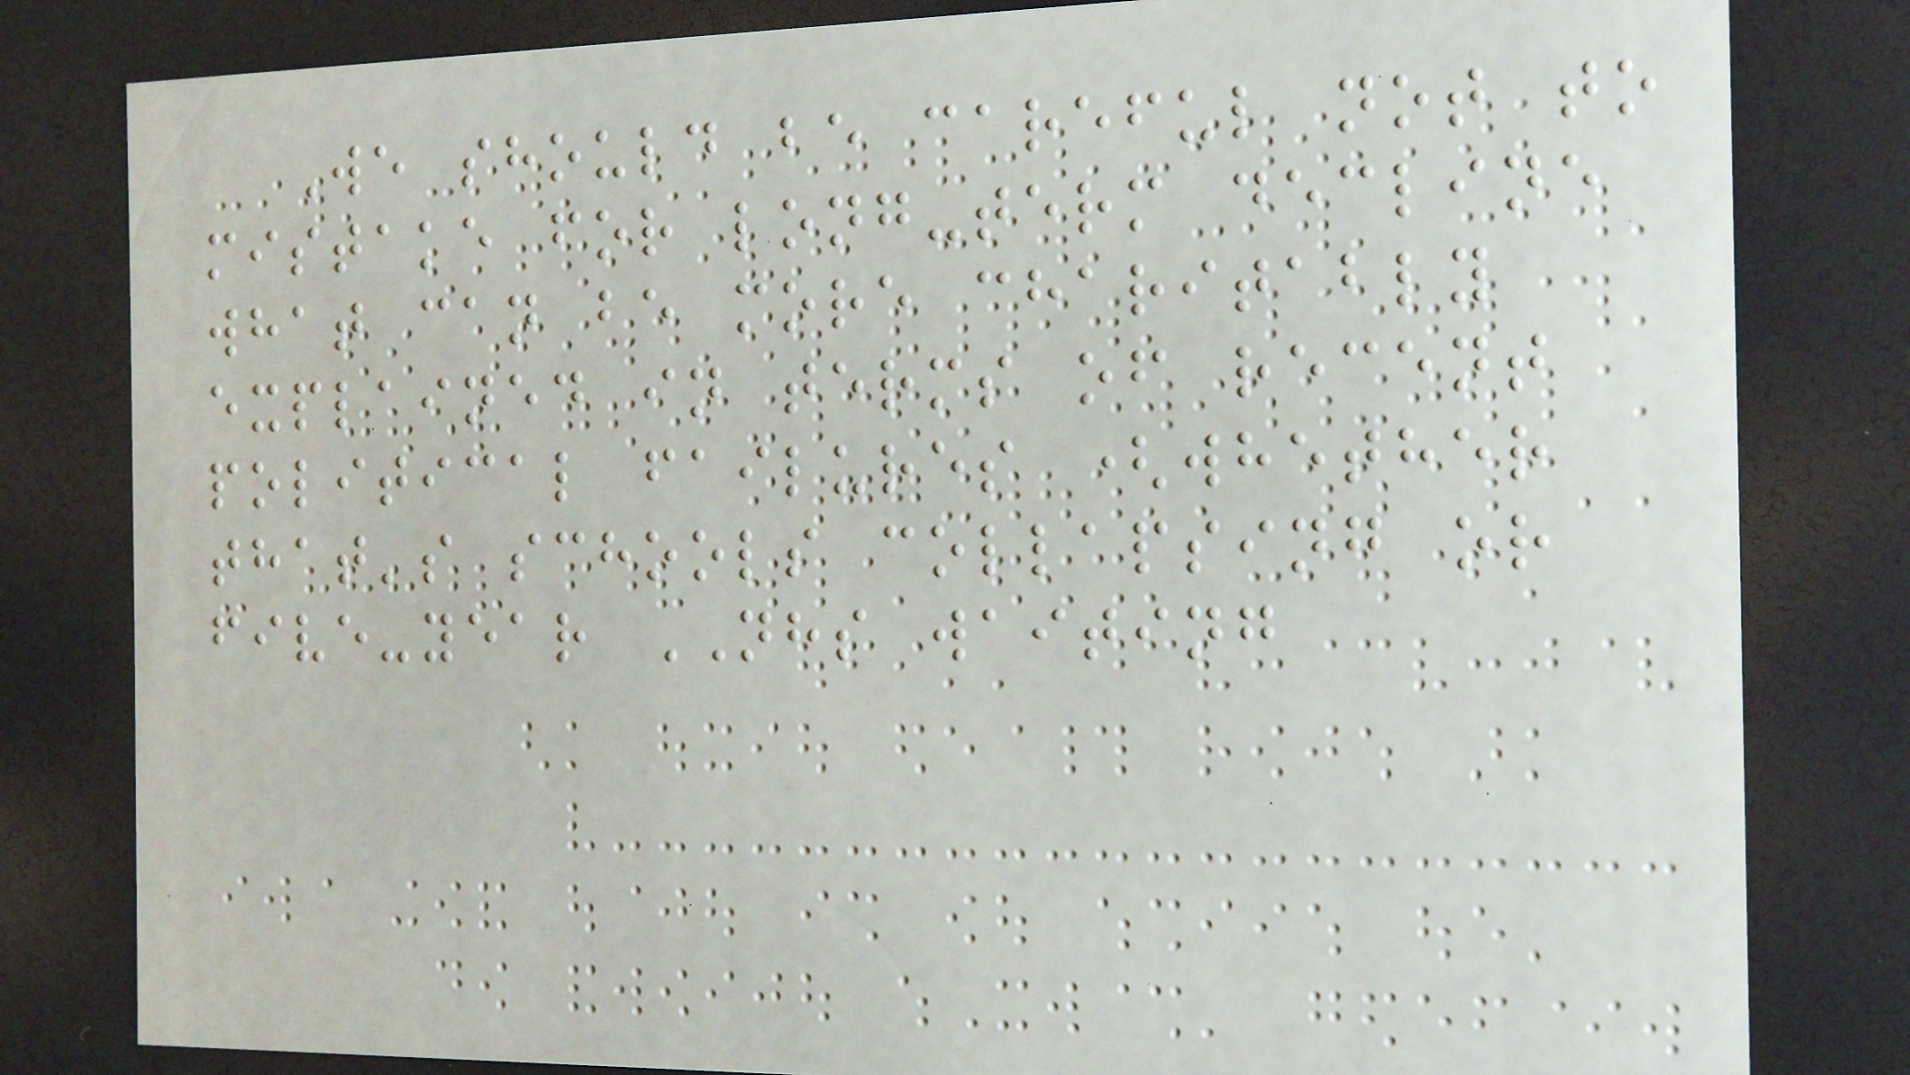We should be careful not to
mistake for long-term decline
what can be more charitably
explained in terms of recent
political failures (whether
that's schools collapsing or
five-year NHS waiting
